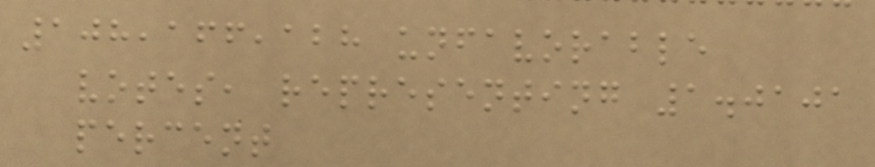108,166,128 unfavorable
votes, representing 1.0101
percent
